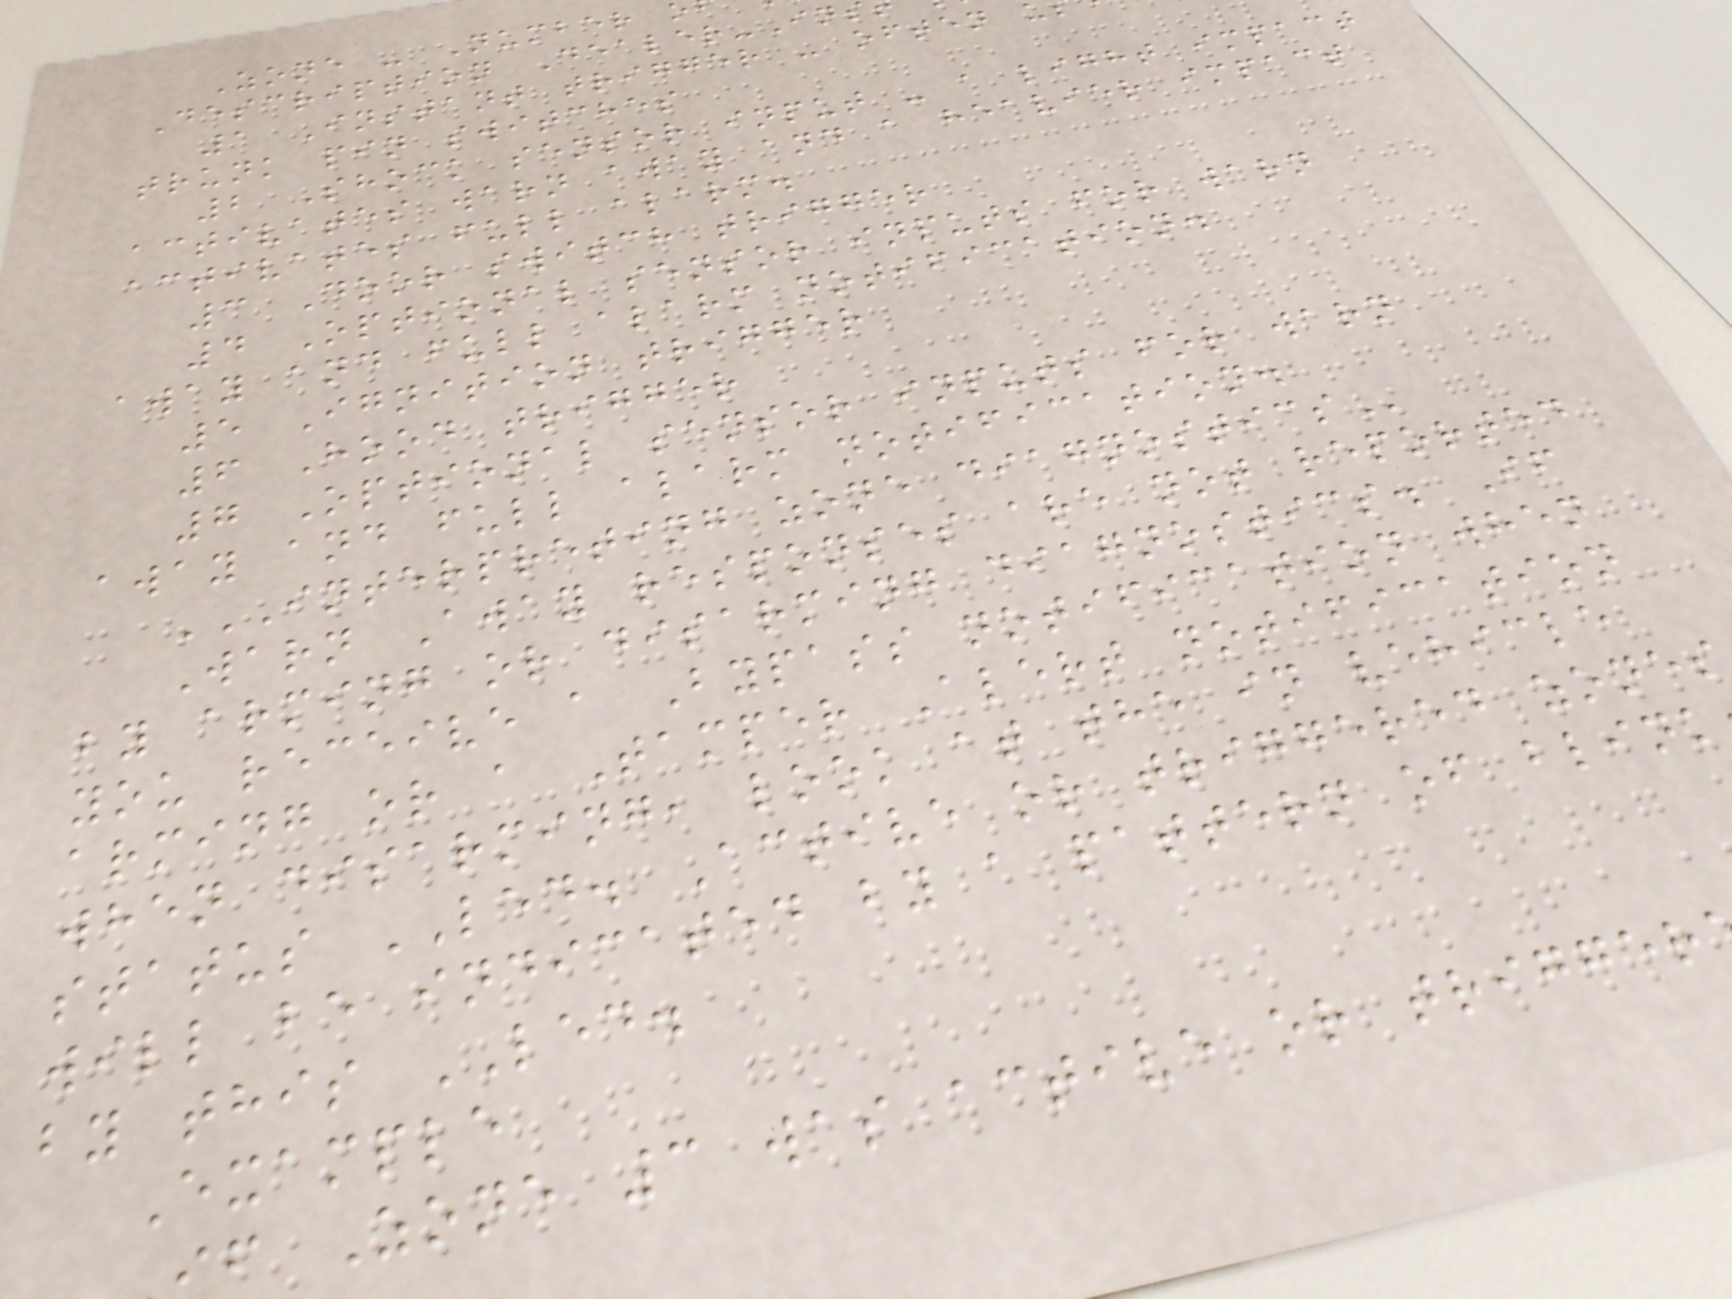Zone - Number
Description Dealer-In
1 Instant trigger - often
trunk pin switches
2 Shock sensor input - a light impact
activates warn away and a heavier impact
activates full alarm.
3 Door switch trigger
4 Optional sensor inputs for warn
away and full alarm notification.
5 Ignition trigger
6 Hood trigger
7 Optional sensor inputs for warn
away and full alarm notification.
INTERPRETING ZONE DIAGNOSTICS
Warn Away responses are not reported
by arming or disarming diagnostics. If
you receive a Bypass notification when
arming or a Tamper Alert notification
when disarming, look at the in vehicle
status LED. Active or triggered zones
will be indicated by a pattern of blink
by this LED.
Example
f Zone 3 was active or trigger
